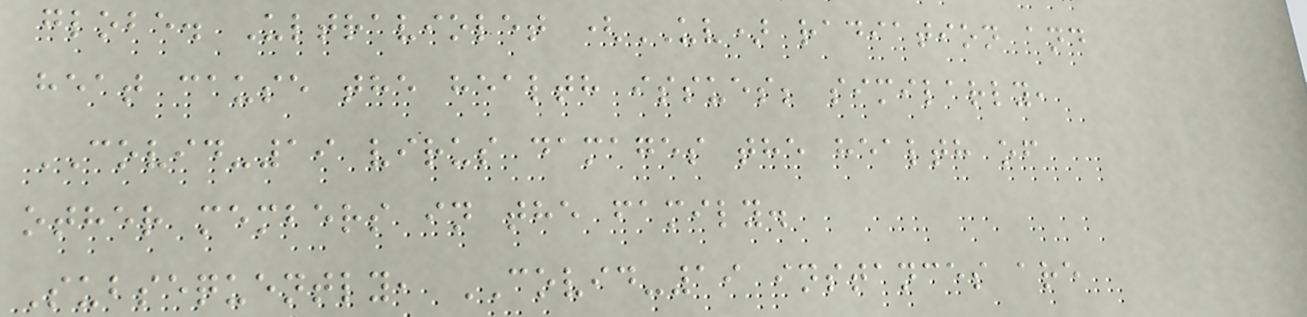globe. Ultraviolet (UV) radiation and
heat cause the health issues; similarly,
COVID-19 virus damages the health of
other members in the family.
Subsequently, COVID-19 instances are
